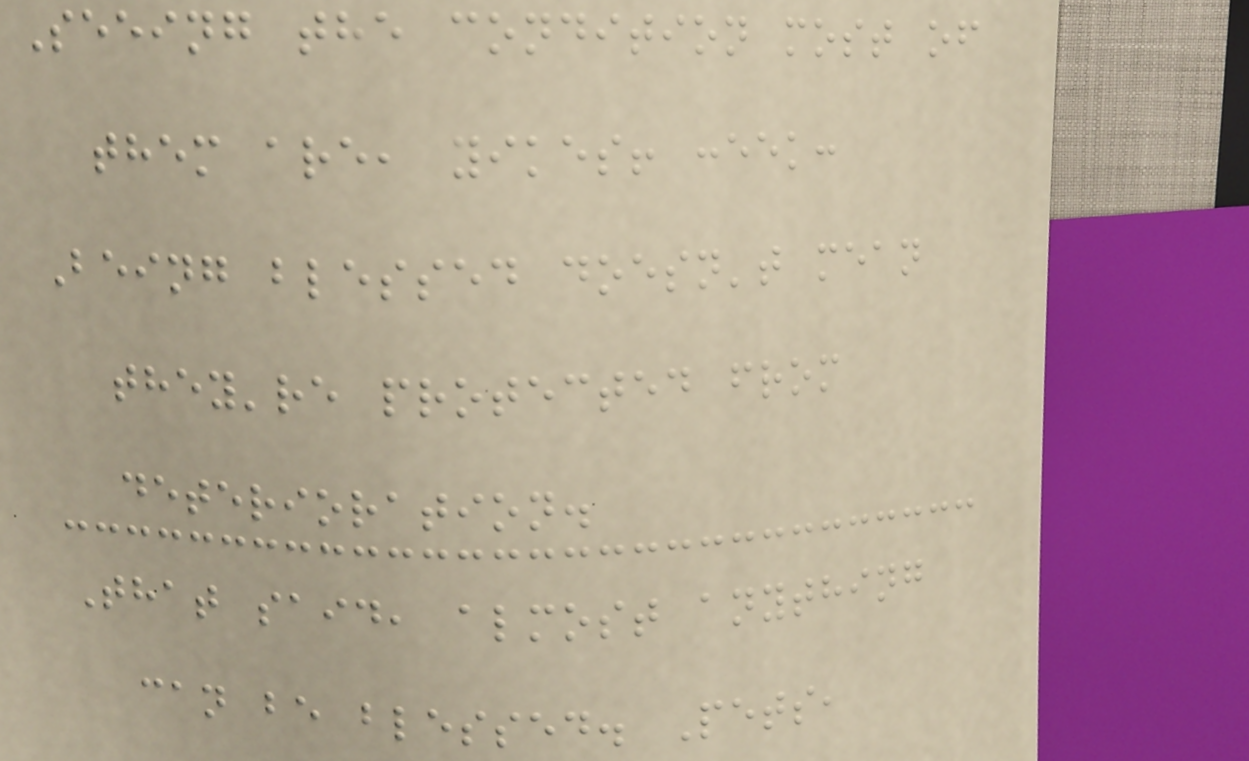Seeing the condition most of
them are, yikes! :eek:
Being blessed doesn't mean
they're protected from
deterioration.
That said, almost anything
can be blessed. Pets,
